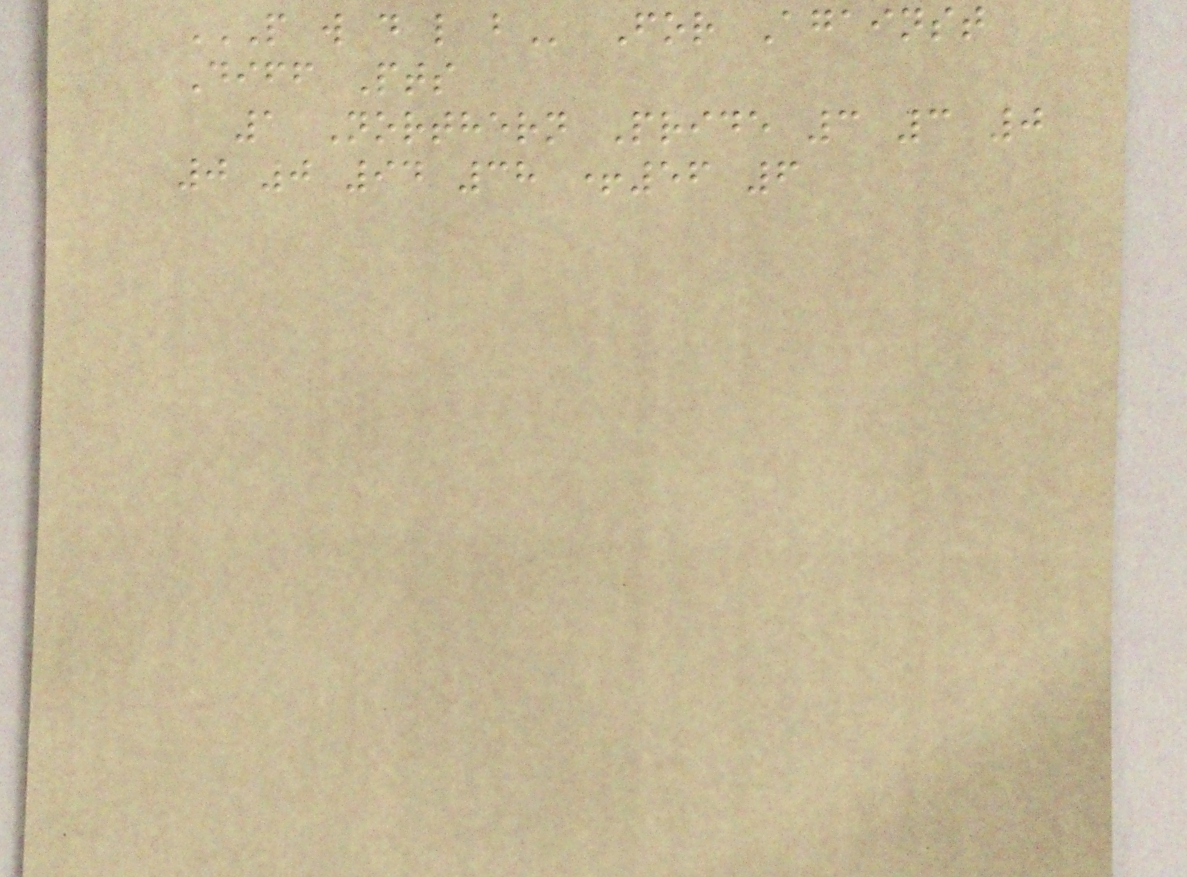P W D L B For Against
Diff Pts
1 Northern Pride 3 3 0
0 0 94 38 +56 6
